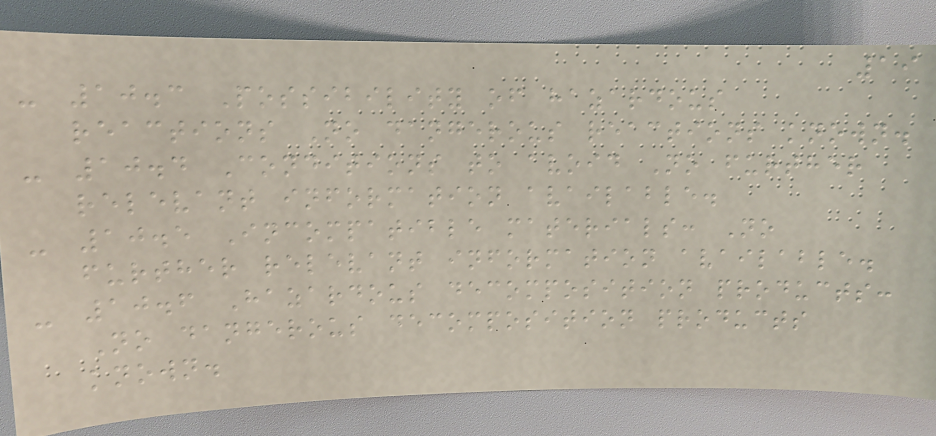19
- 10.3 Possibility of hazardous
reactions No dangerous reactions known.
- 10.4 Conditions to avoid No further
relevant information available.
- 10.5 Incompatible materials: No
further relevant information available.
- 10.6 Hazardous decomposition products:
No dangerous decomposition products
known.
